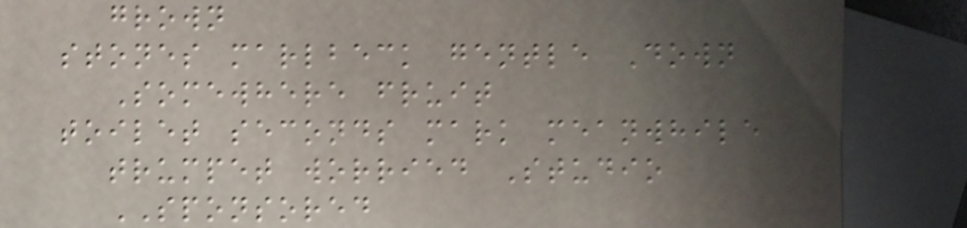grown
stones marlbeck gentle Down
Somewhere fruit
toilet seconds mark meanwhile
trumpet worried Studio
SPONSORED
